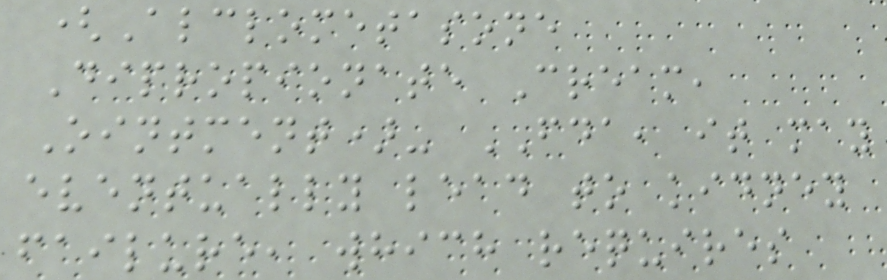(Alclometasone
Dipropionate Cream,
Ointment)- FDA, it may
eventually lead to kidney
failure, which requires
